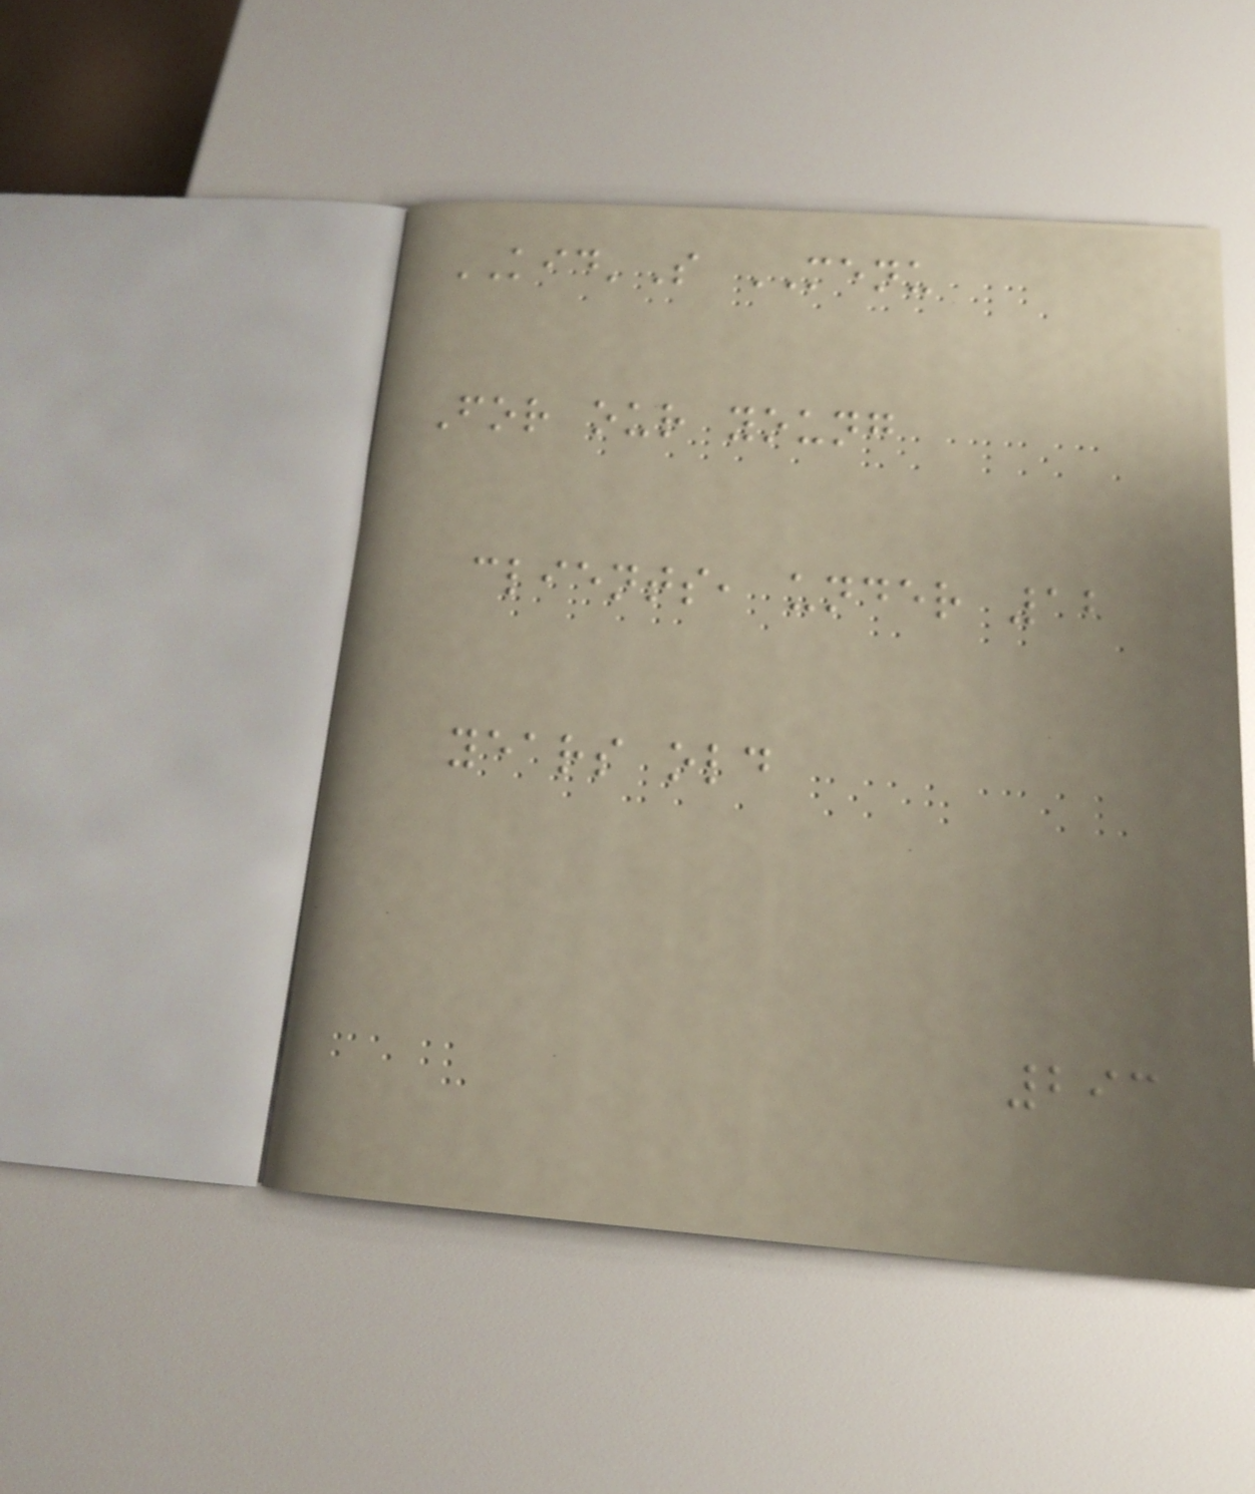KID'S MENU
For our young
clients, under 12
years old
293
